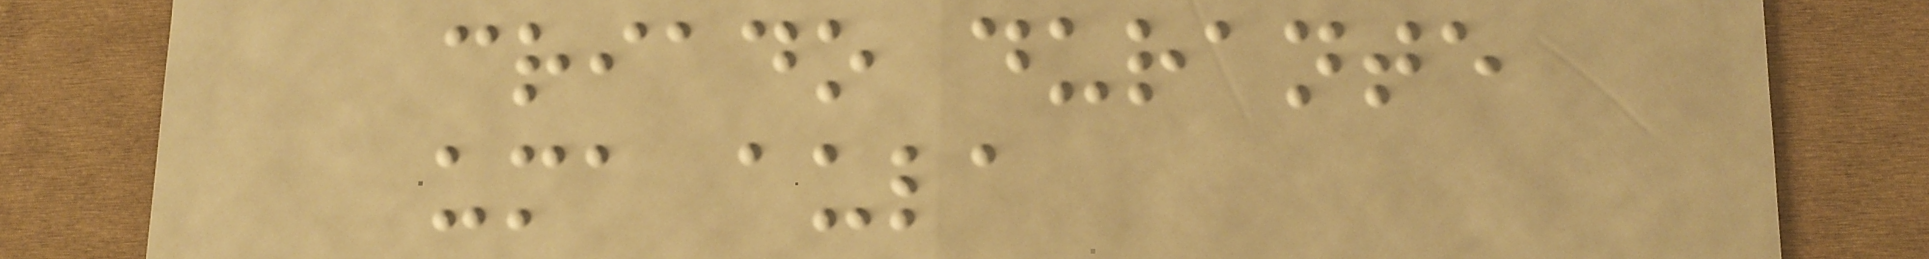criado durante
uma aula
